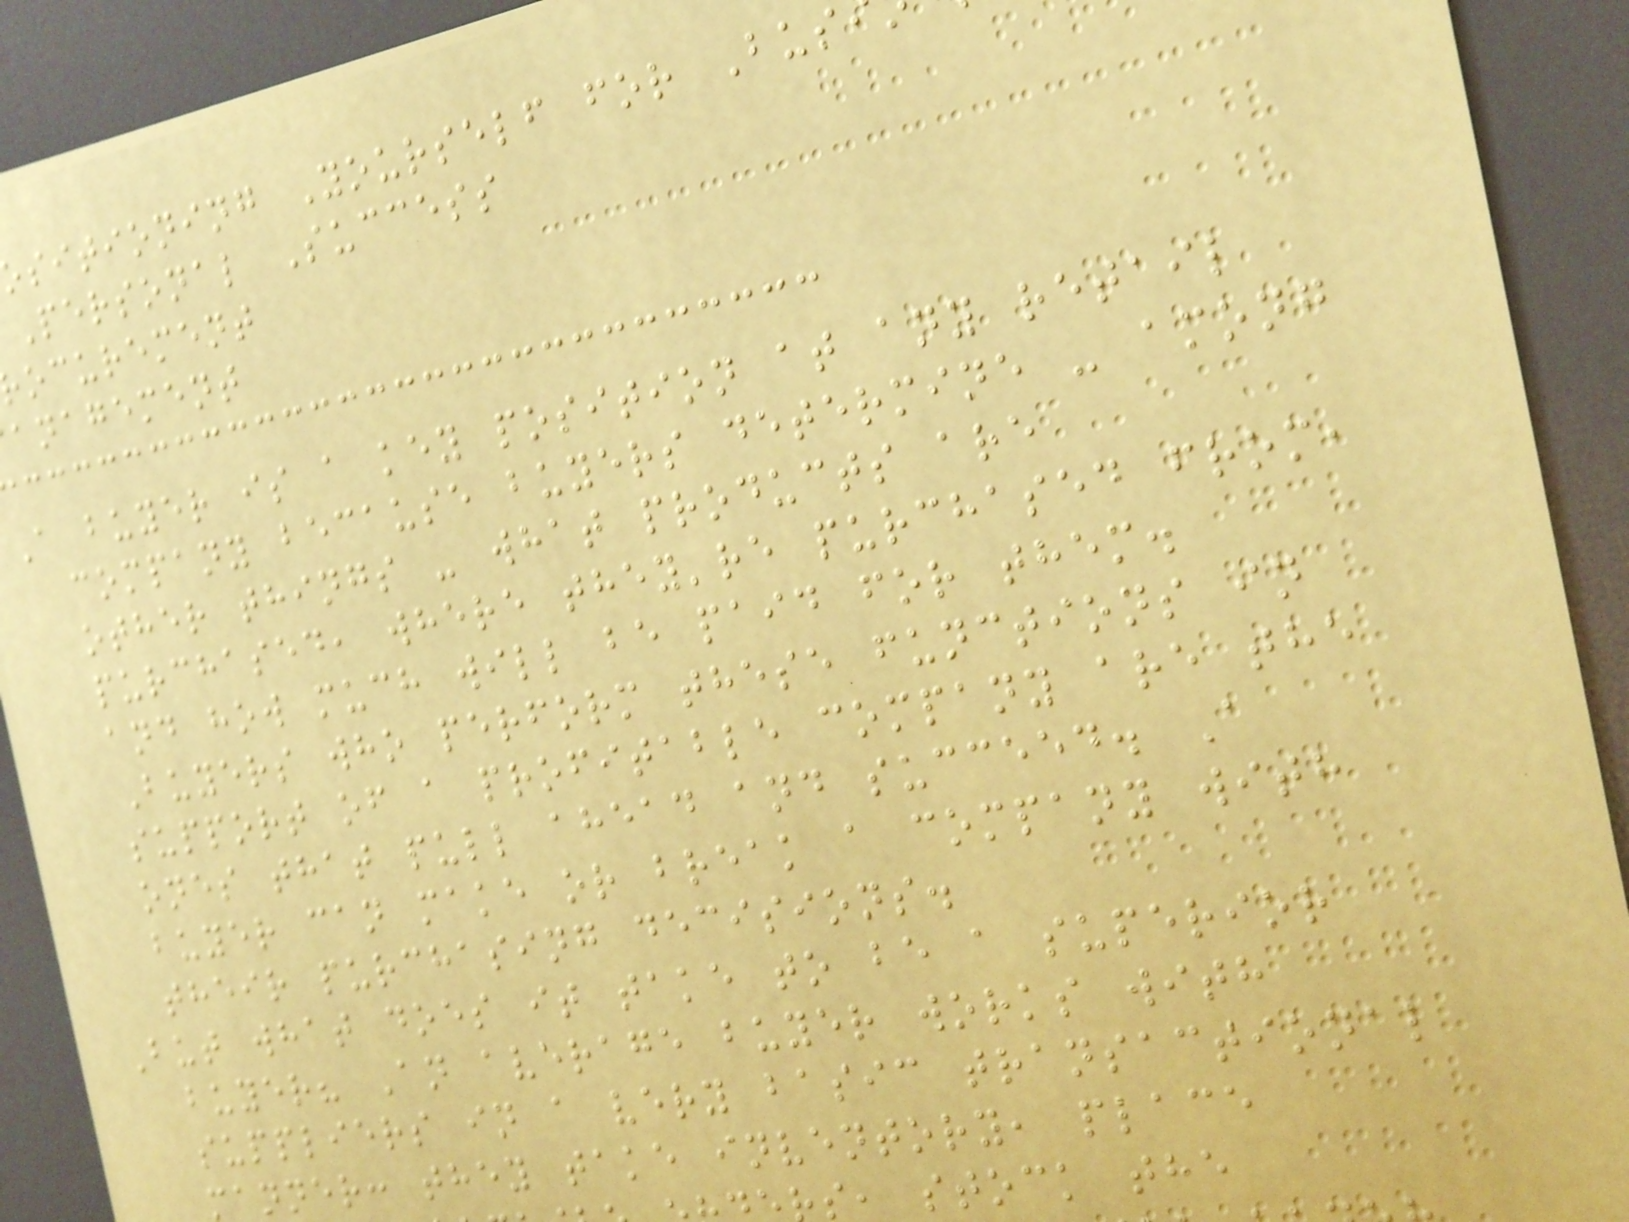sitioning Yourself for Bus
Personal Success
ocurement
anagement
A buyer is a key position at any retail
company because buyers determine - among
other things - what products are
purchased, where they're purchased from,
and how much will be paid for them.
Buyers who perform these functions in
support of a profitable company are the
ones that pull ahead and succeed. A
buyer can make or break a company with
their purchasing decisions.
But what does it take to be a superior
buyer? An average buyer works with
suppliers in a very basic transactional
manner: they take inventory, place
s, stock the
